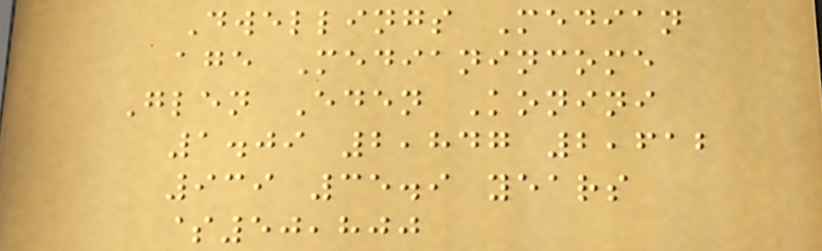Dwellings Median
age Medianincome
Glen Eden Konini
1.09 2,847 2,612
939 35.9 years
$50,800
